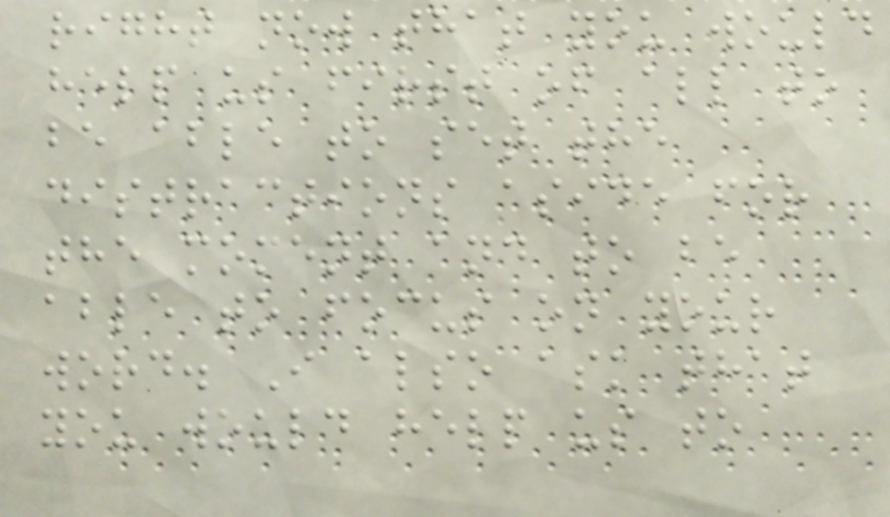right now that you would
help us first of all to
be able to set the
distractions aside for
the moment and to be
able to focus on your
word. I also ask that
you would help us to
